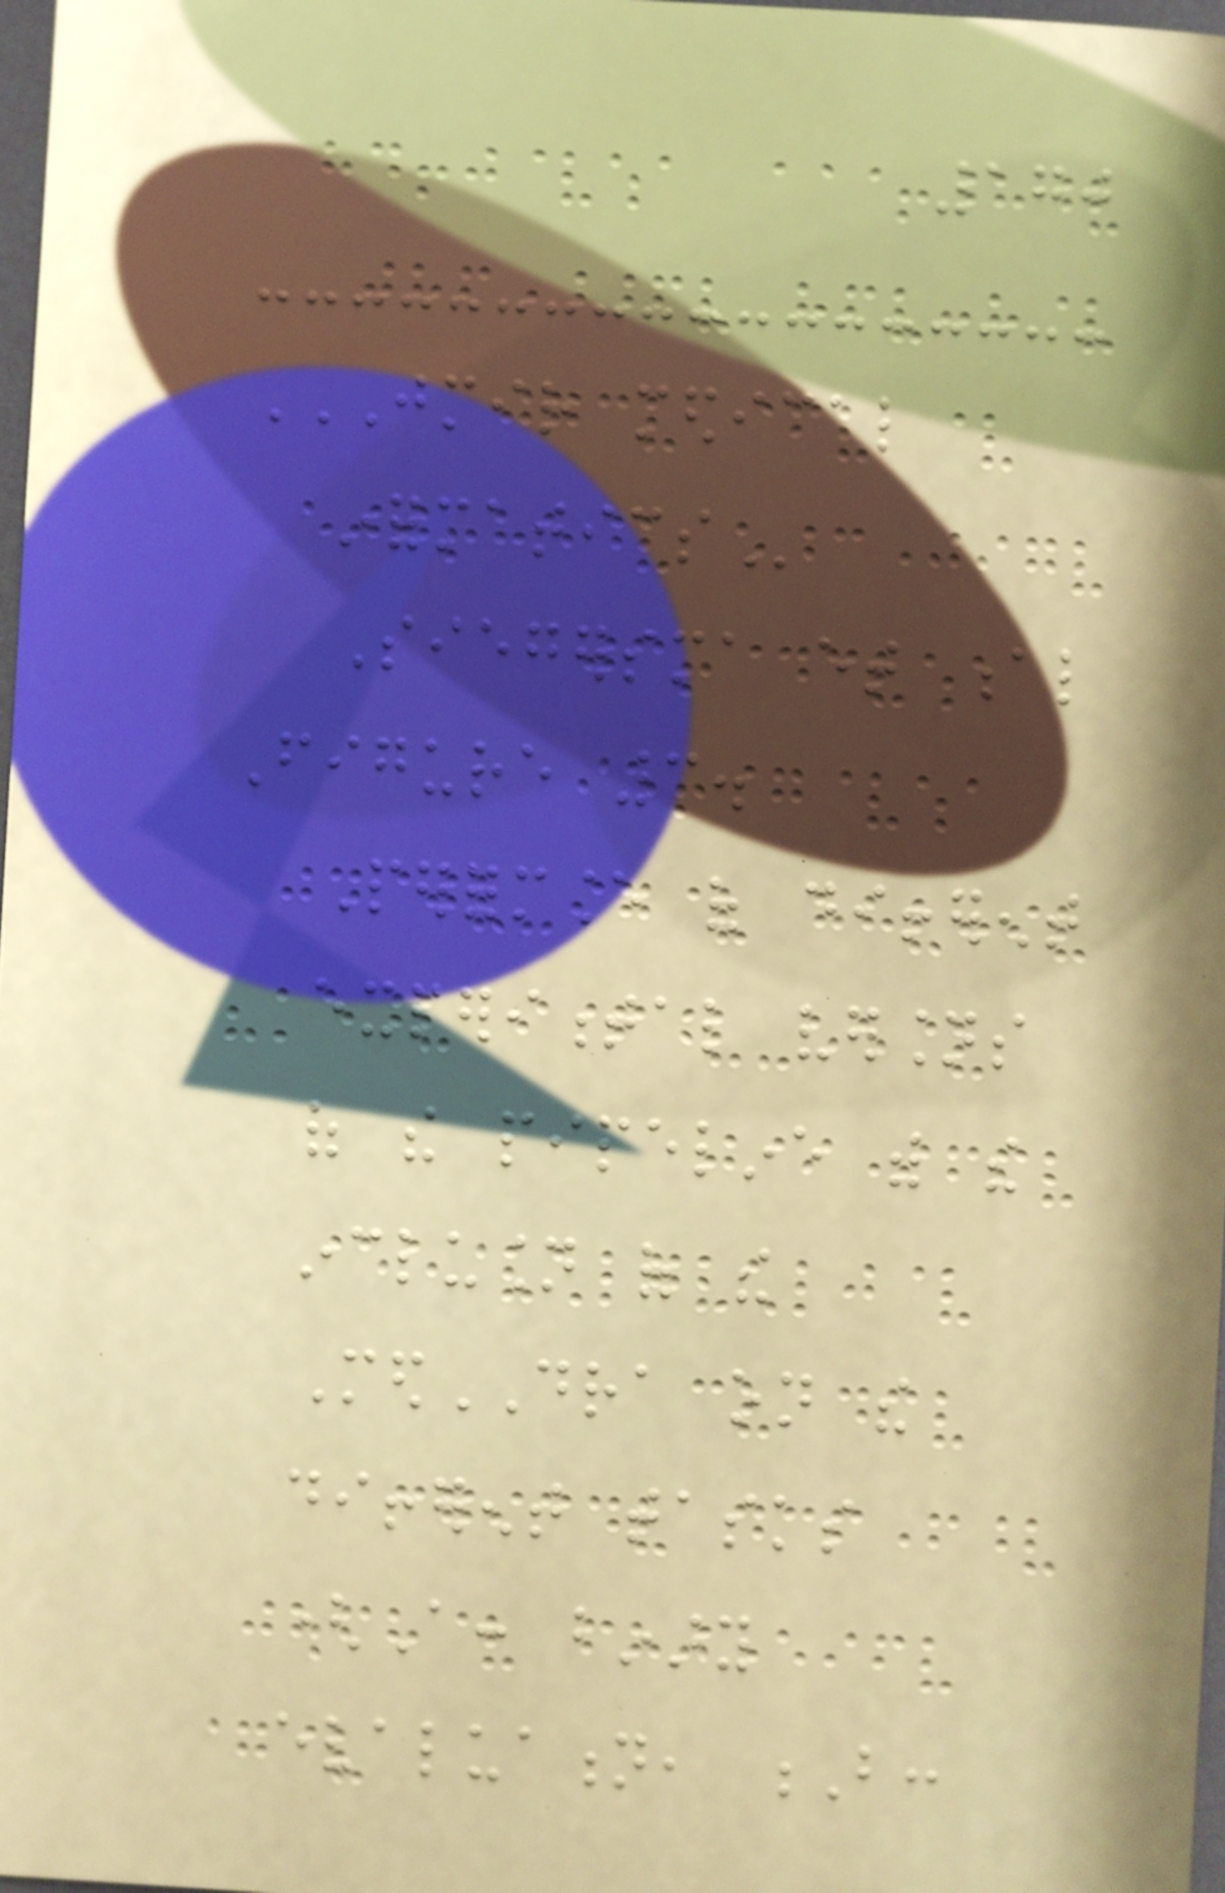170
JMIR MEDICAL
INFORMATICS
Siegersma et al
Figure 3.
Performance of different
experimental versions
of the pipeline with the
inclusion of the
MedDRA on the
different tasks
(A: binary
evaluation, B:
